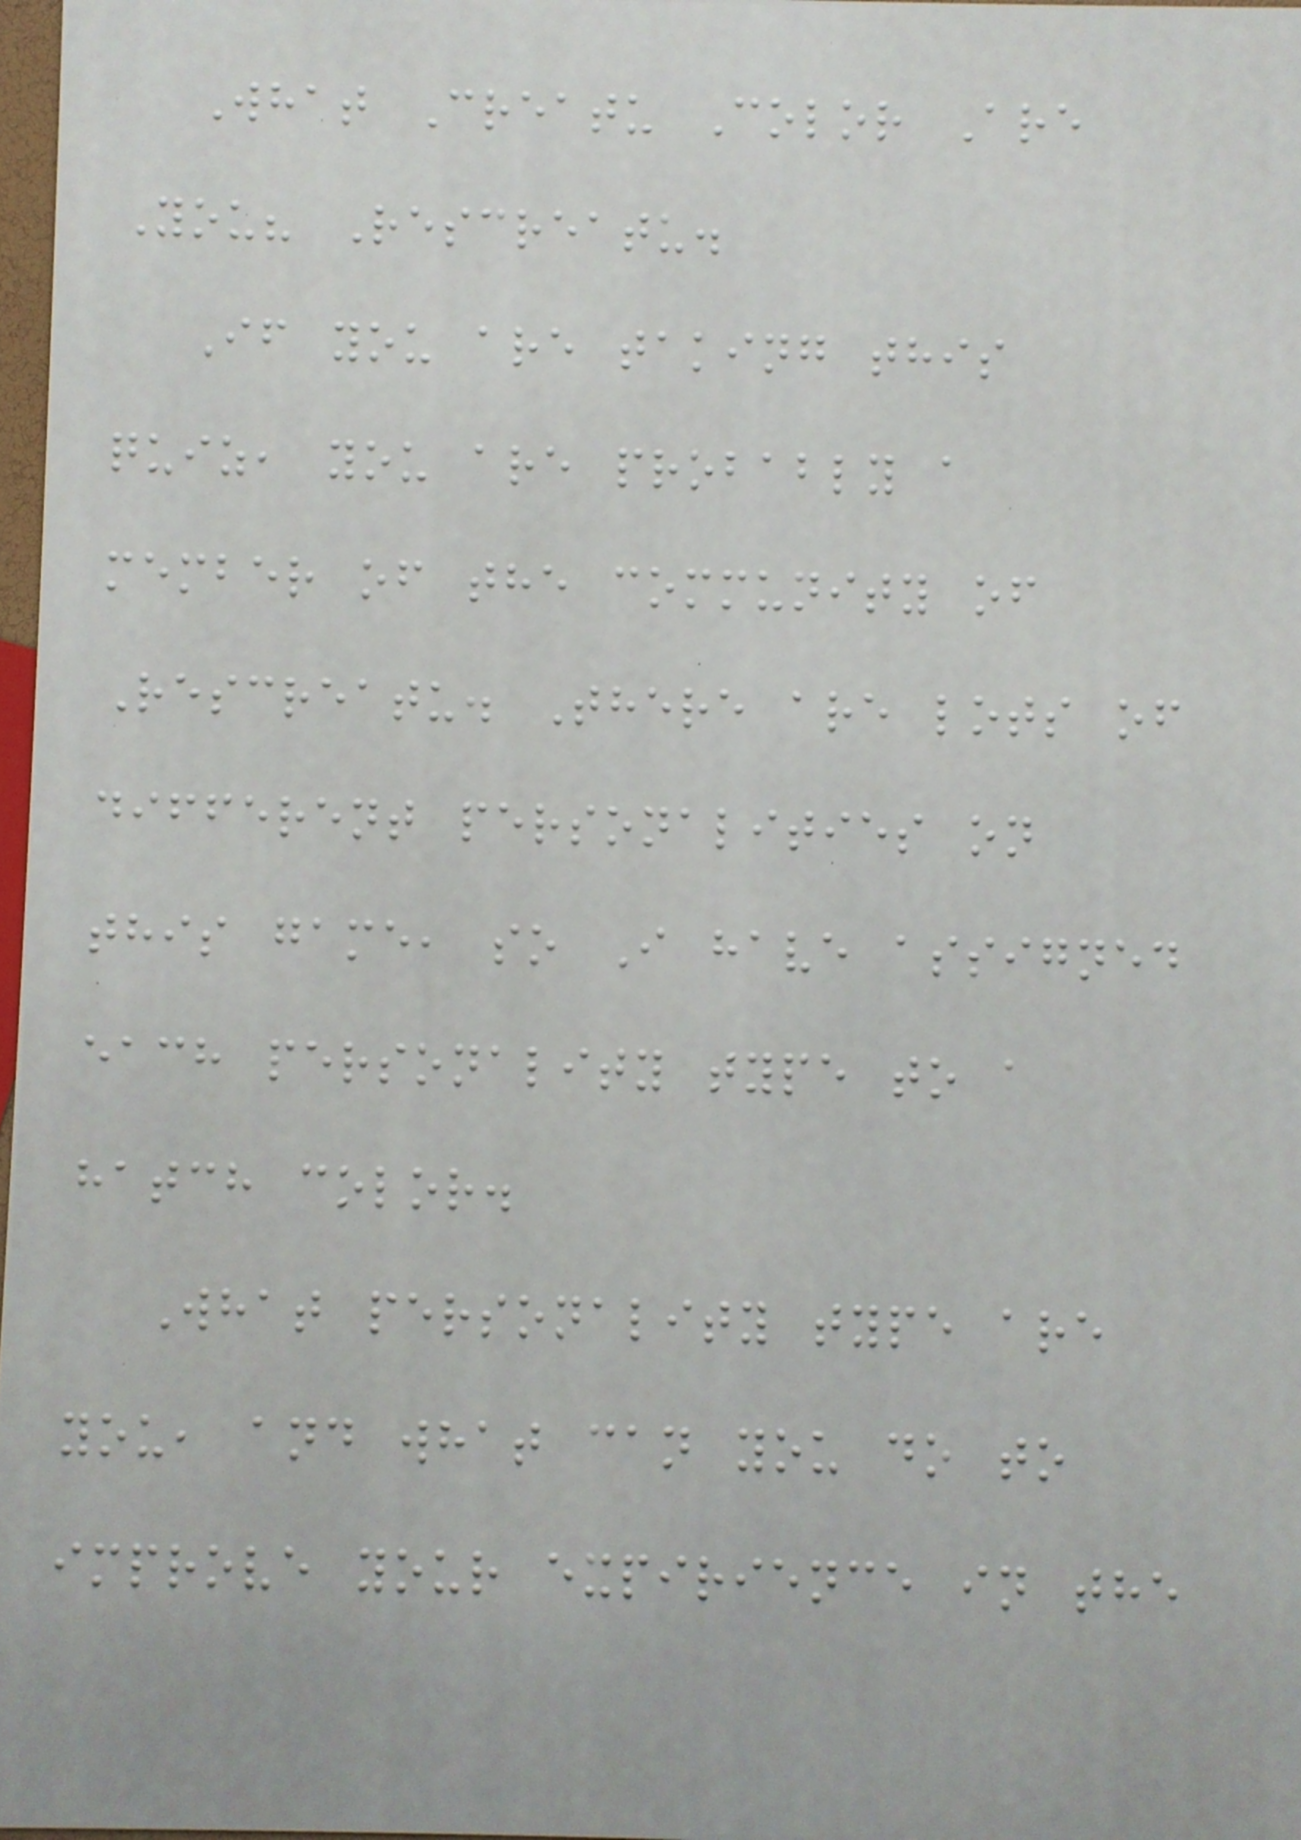What Creatu Color Are
You? Rescreatu.
If you are taking this
quiz, you are probably a
member of the community of
Rescreatu. There are lots of
different personalities on
this game, so I have assigned
each personality type to a
hatch color.
What personality type are
you, and what can you do to
improve your expirience in the
